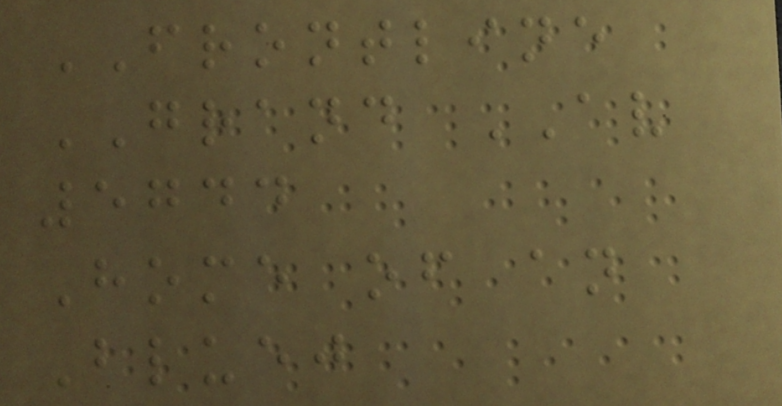FRONTLINE
GRAND AV
5744
Home of an
Bluej
